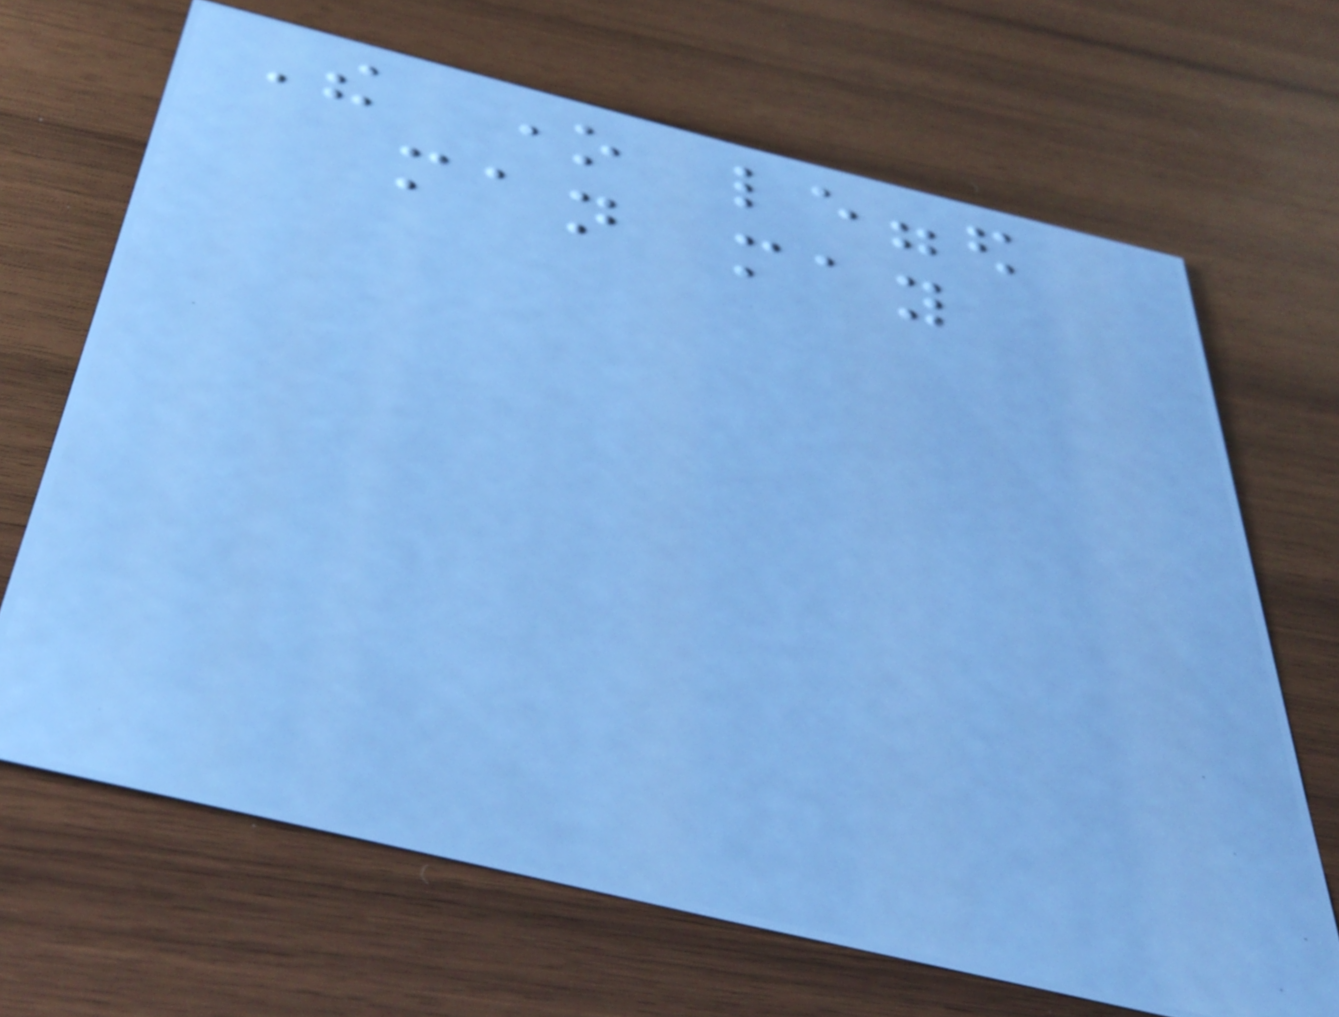The one legged
man may
